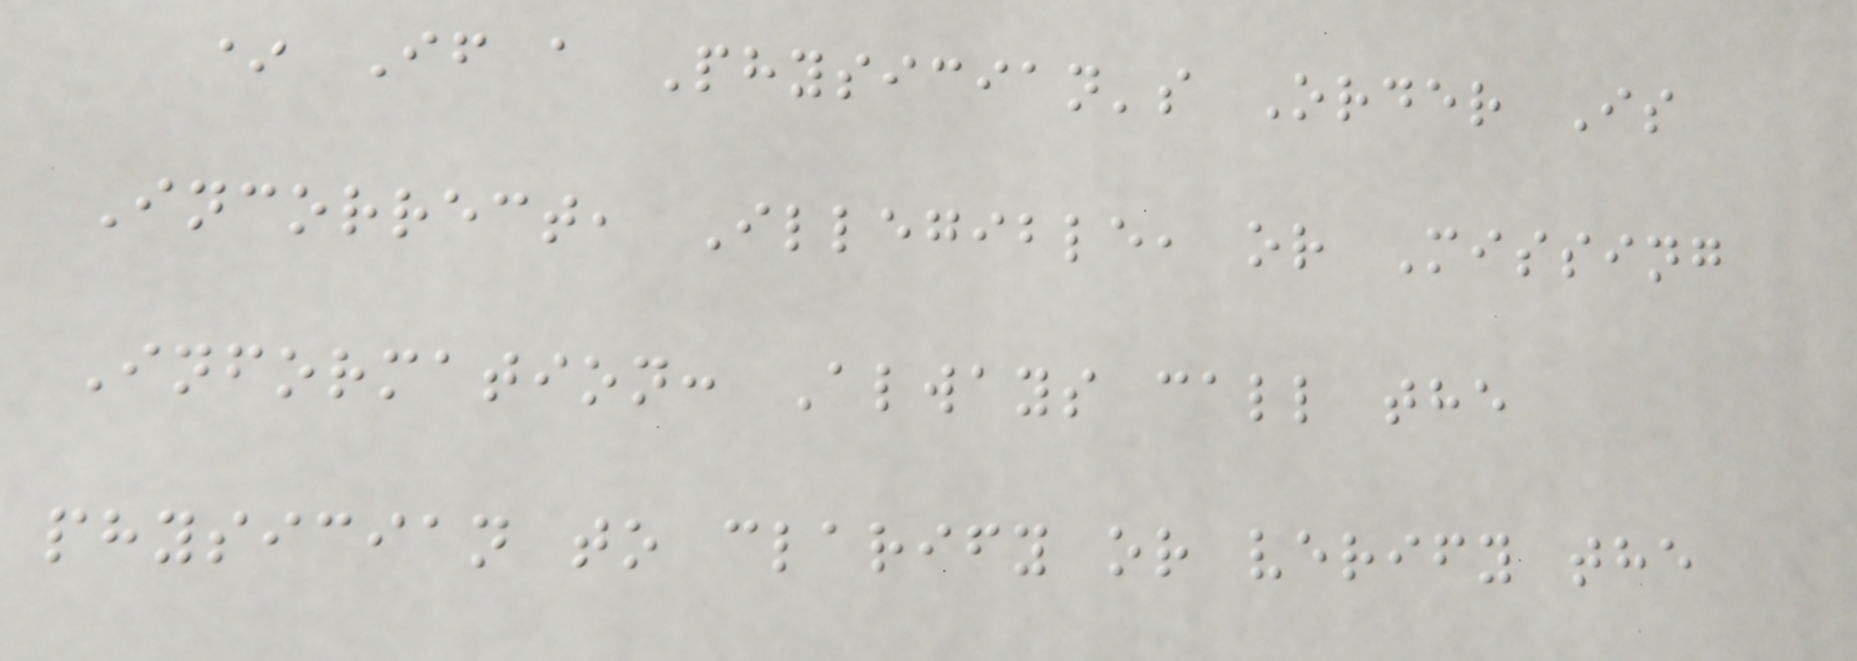* If a Physician's Order Is
Incorrect, Illegible, or Missing
Information: Always call the
physician to clarify or verify the
